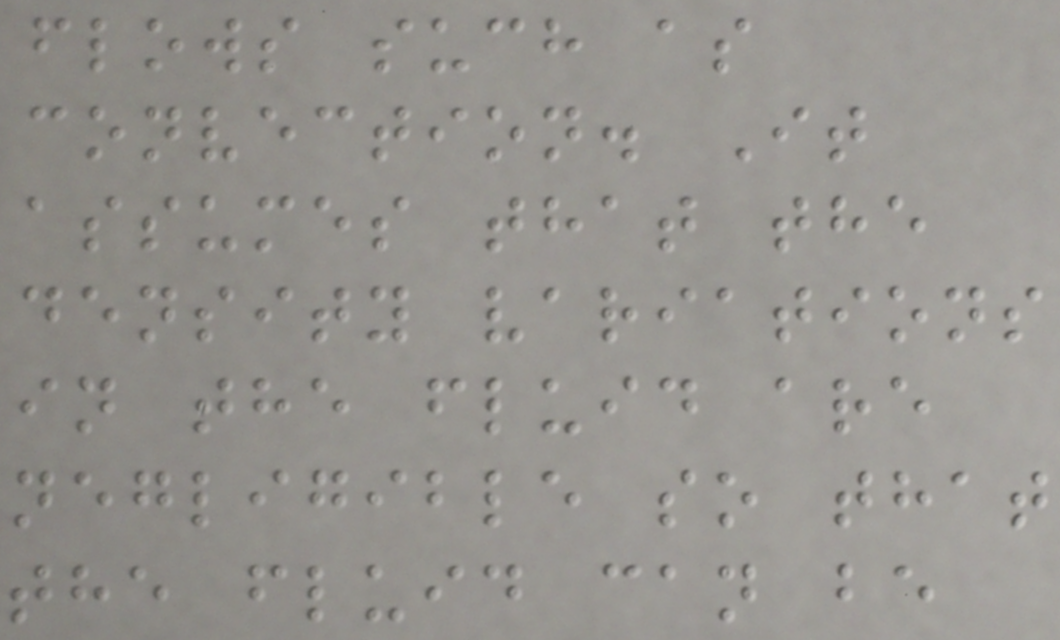flows such as
convection. It
assumes that the
density variations
in the fluid are
negligible so that
the fluid can be
